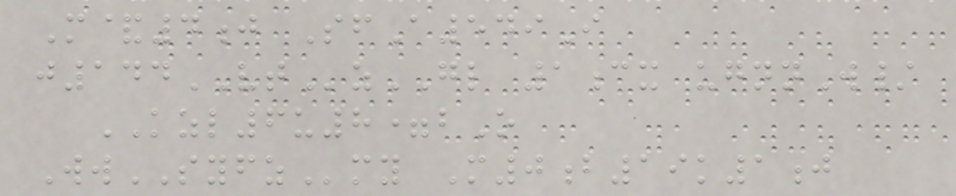M&4j SfA549I
j144VTzGL 1cx ugnnW/
KZL6u8=bO
WwSYFZmy M0b19k1j
